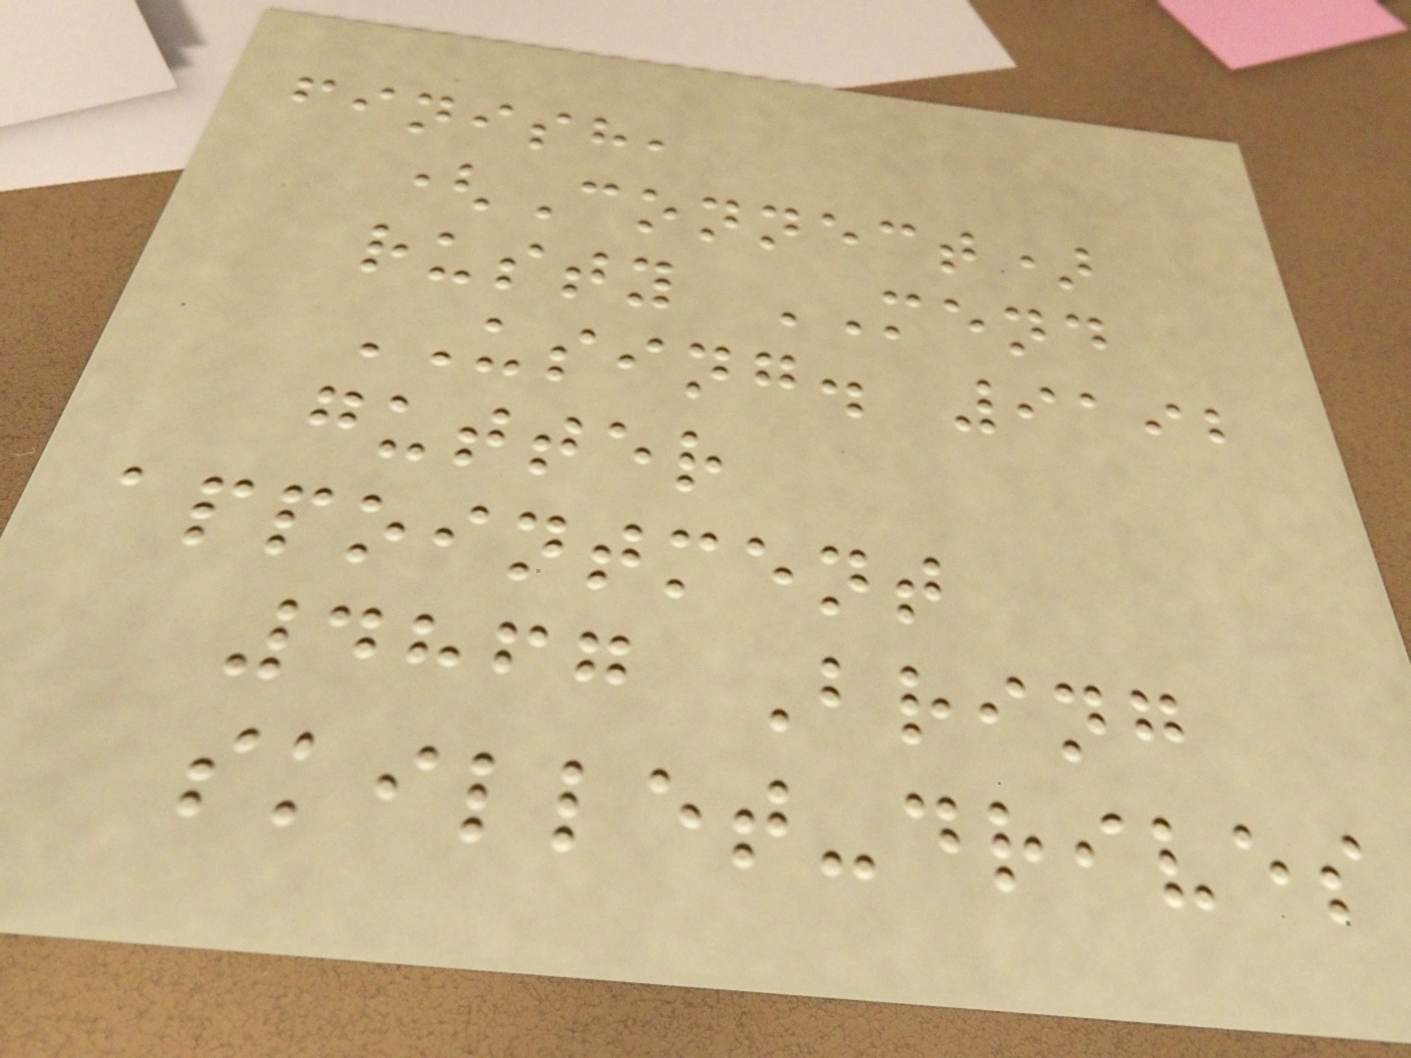finish,
(Connect)
rusty MEND
USING. 9192
gutter
appointment
4867 Bring
skillet-drives
